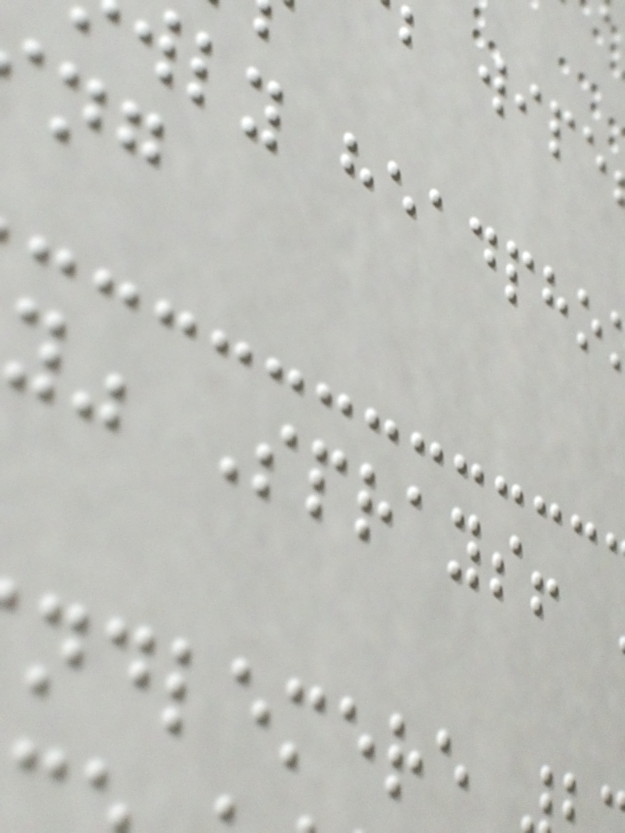ly headpho
y" Sprays!
ndlemere
